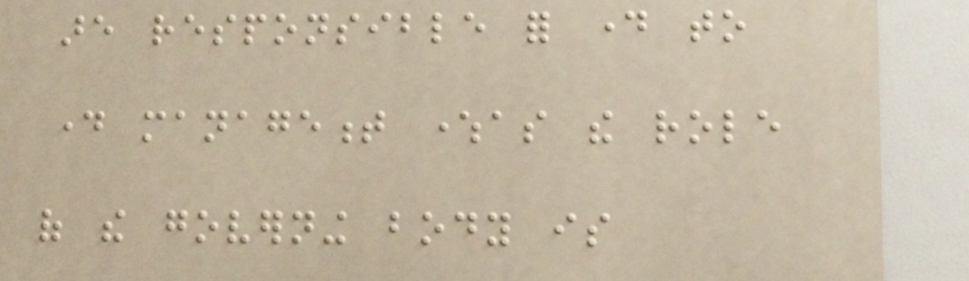are responsible for day to
day management whereas the role
of the governing body is
